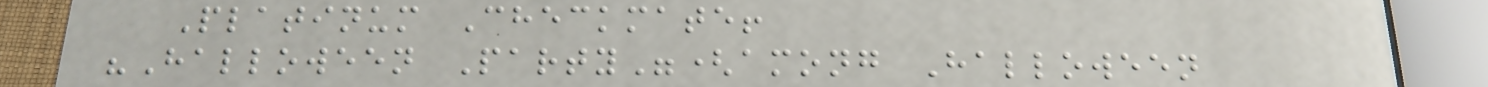Platinum Checkmate!
"Halloween Party"(among Halloween
